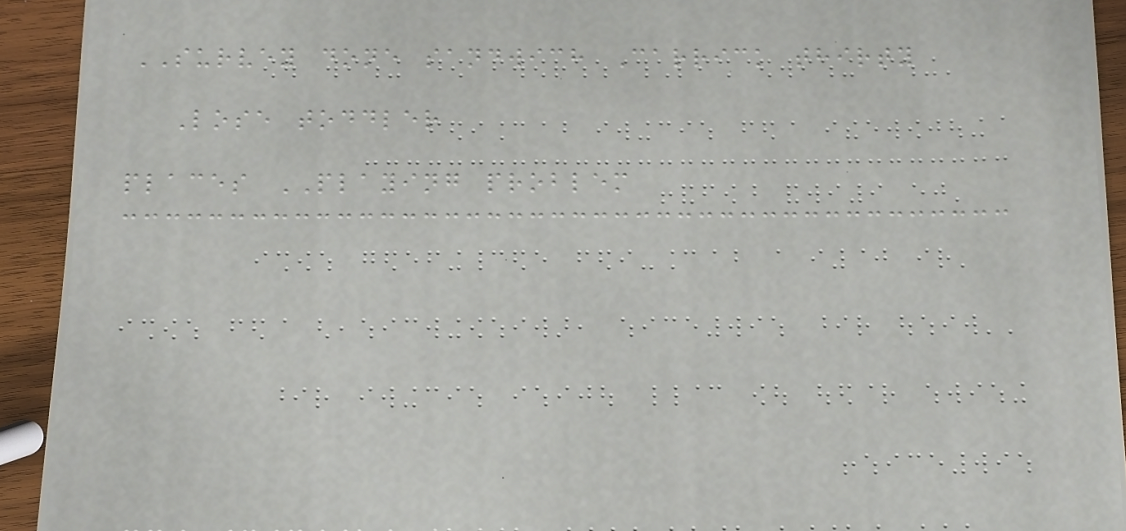SURVEY done sandwich Carrick thirty
Lose toddler
places PLAYING problem
